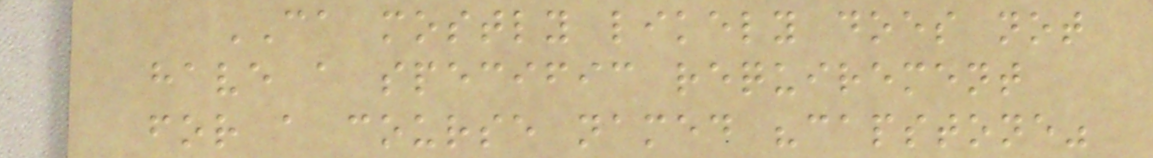CA mostly likely does not
have a specific requirement
for a course named "capstone"
